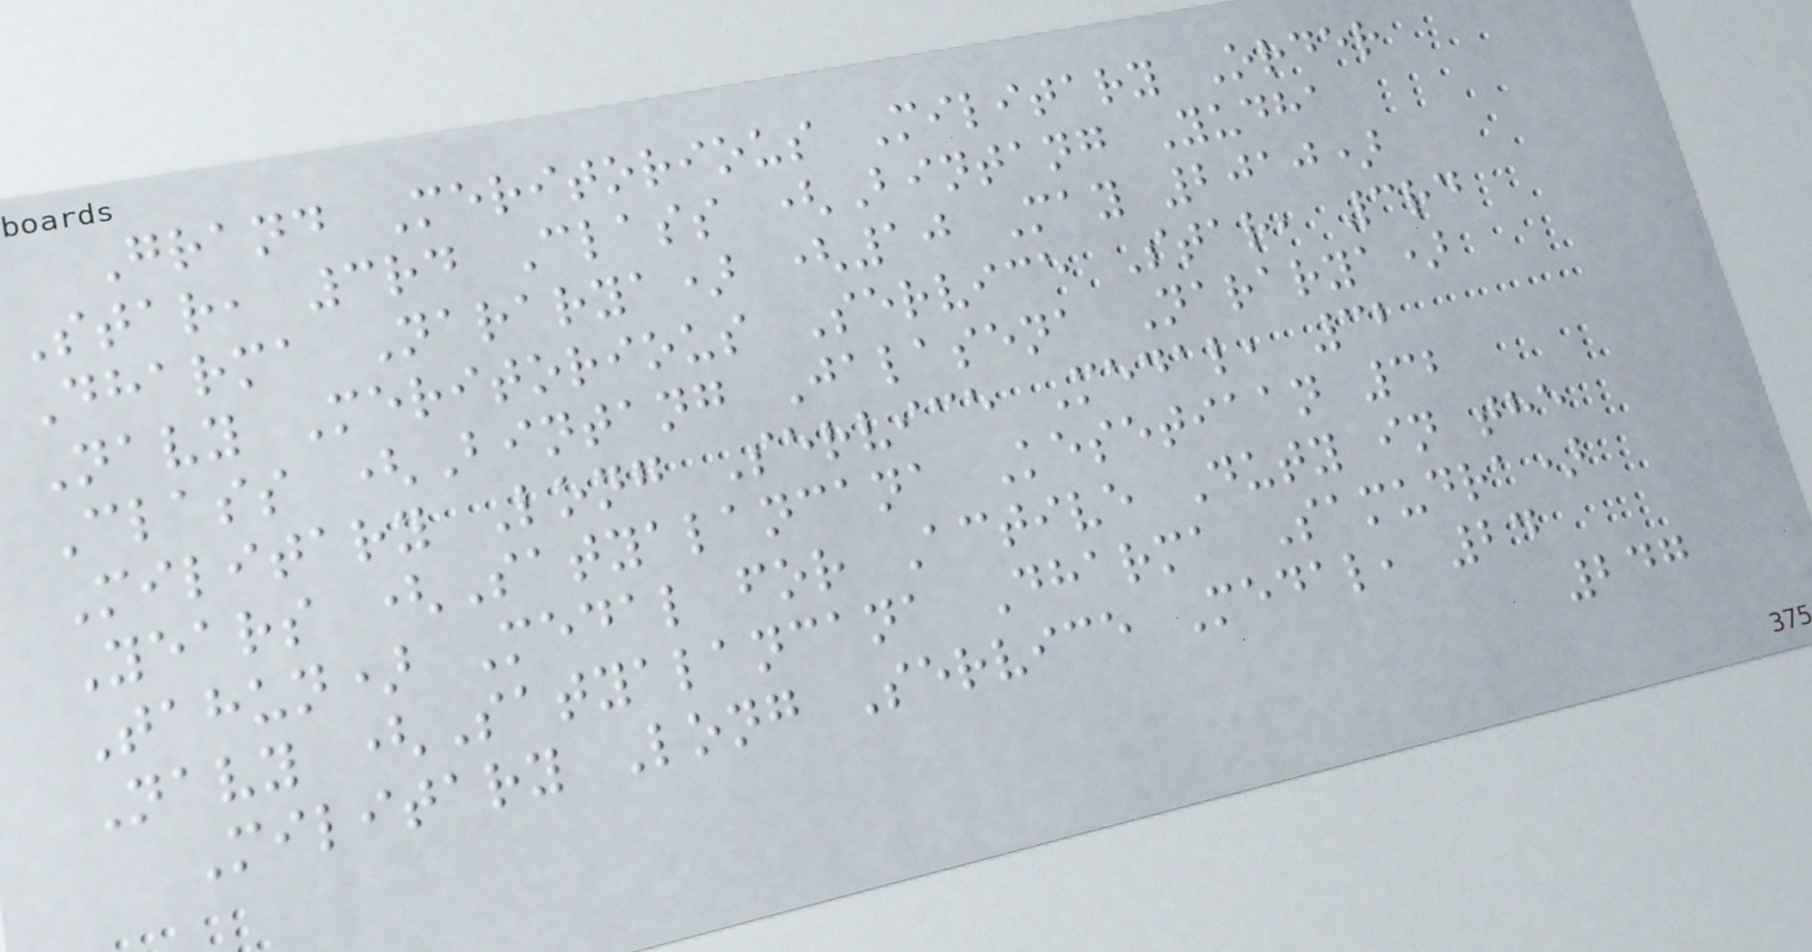Grand Meritorious Military Order
Star, 3rd Class (Bintang Yudha
Dharma Nararya) (10 May 2010)
Navy Meritorious Service Star, 3rd
Class (Bintang Jalasena Nararya)
Military Long Service Medal, 32
Years (Satyalancana Kesetiaan 32
Tahun) Medal for Active Duty in the
Navy (Satyalancana Dharma Samudra)
Military Long Service Medal, 24
247
